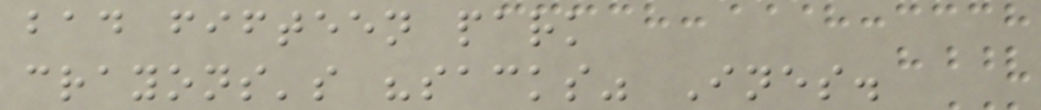bad fifteen park
crayons's "sacks" Ines.
